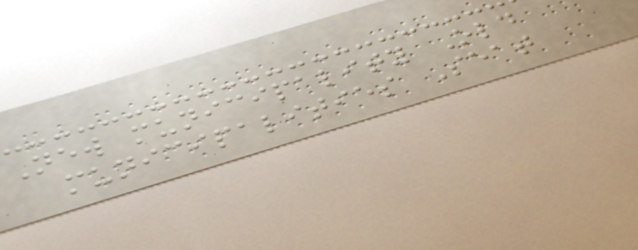New municipality Old
municipalities Seat
